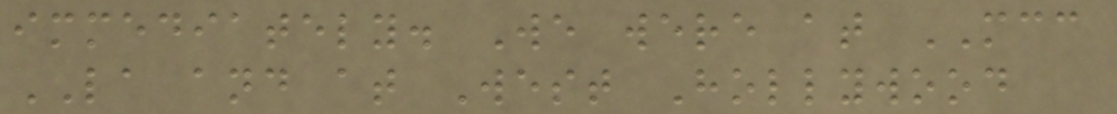immediately. We were at MCC
LA and at West Hollywood
